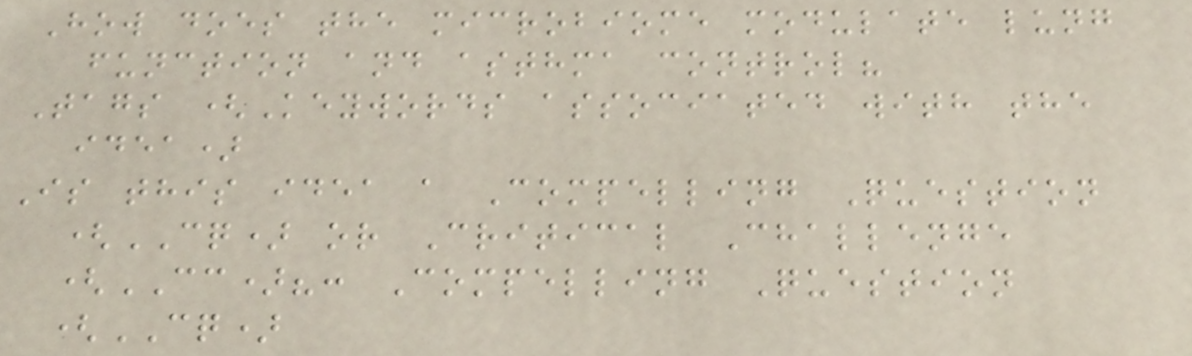How does the microbiome modulate lung
function and asthma control?
Tags (Keywords associated with the
idea)
Is this idea a Compelling Question
(CQ) or Critical Challenge
(CC)?: Compelling Question
(CQ)
